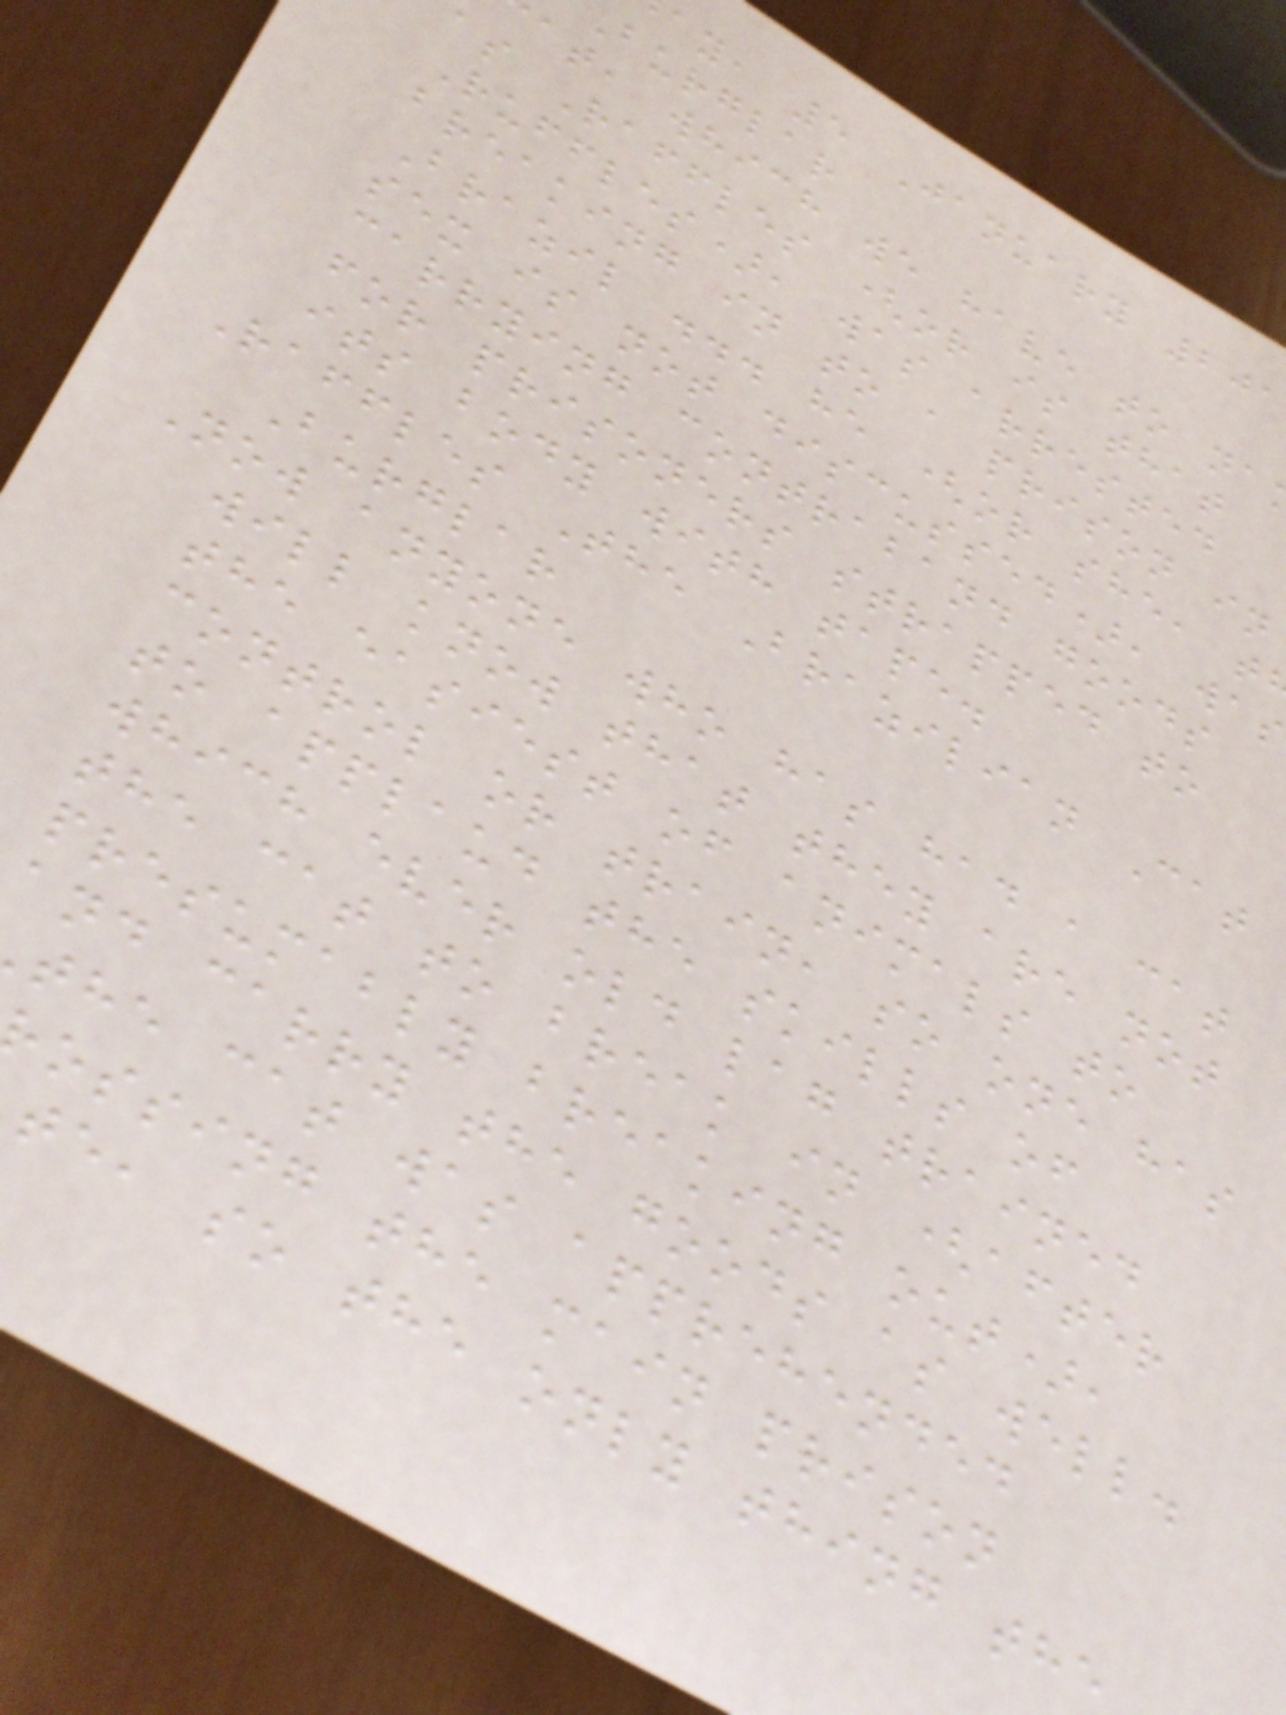ay, 5 January 201
Burglar
at, which we have to na
as Raffles (or is that
Ruffles), was arrested
breaking in to a prison in
Brazil ... he (or she, t
sex is not discussed), was
carrying contraband goods
for prisoners strapped to
its body with tape.
Raffles The Brazilian Cat
Burglar
Now anyone who has had a cat
will know that they are not
the easiest of animals to
control or train, so one has
to applaud the skills of
which ever old lag trained
the cat to break in (after
presumably breaking out),
and carry the goods as well.
the cat was apprehended
ossing the main prison
te, so the only thing the
